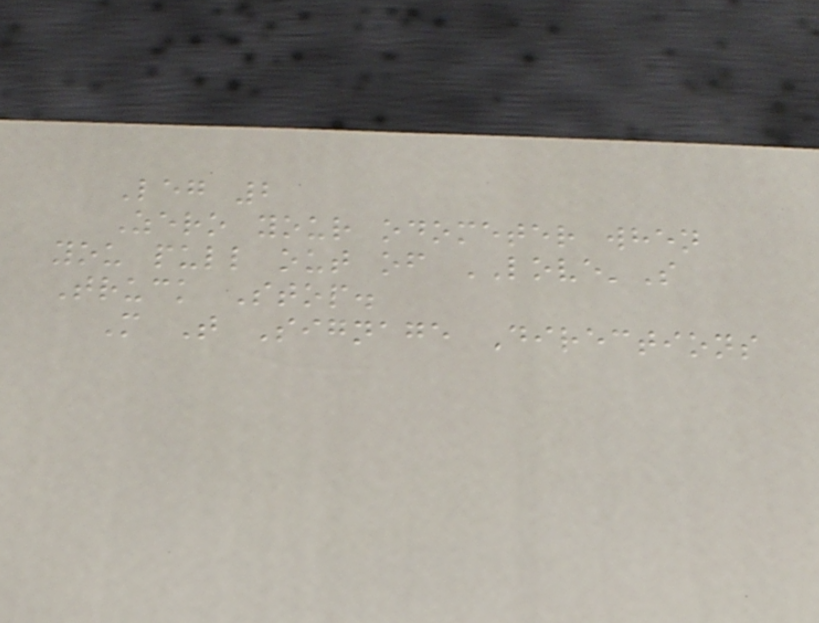Leg 2
Zero your odometer when
you pull out of LOVE'S
Truck Stop.
M T Signage Directions
